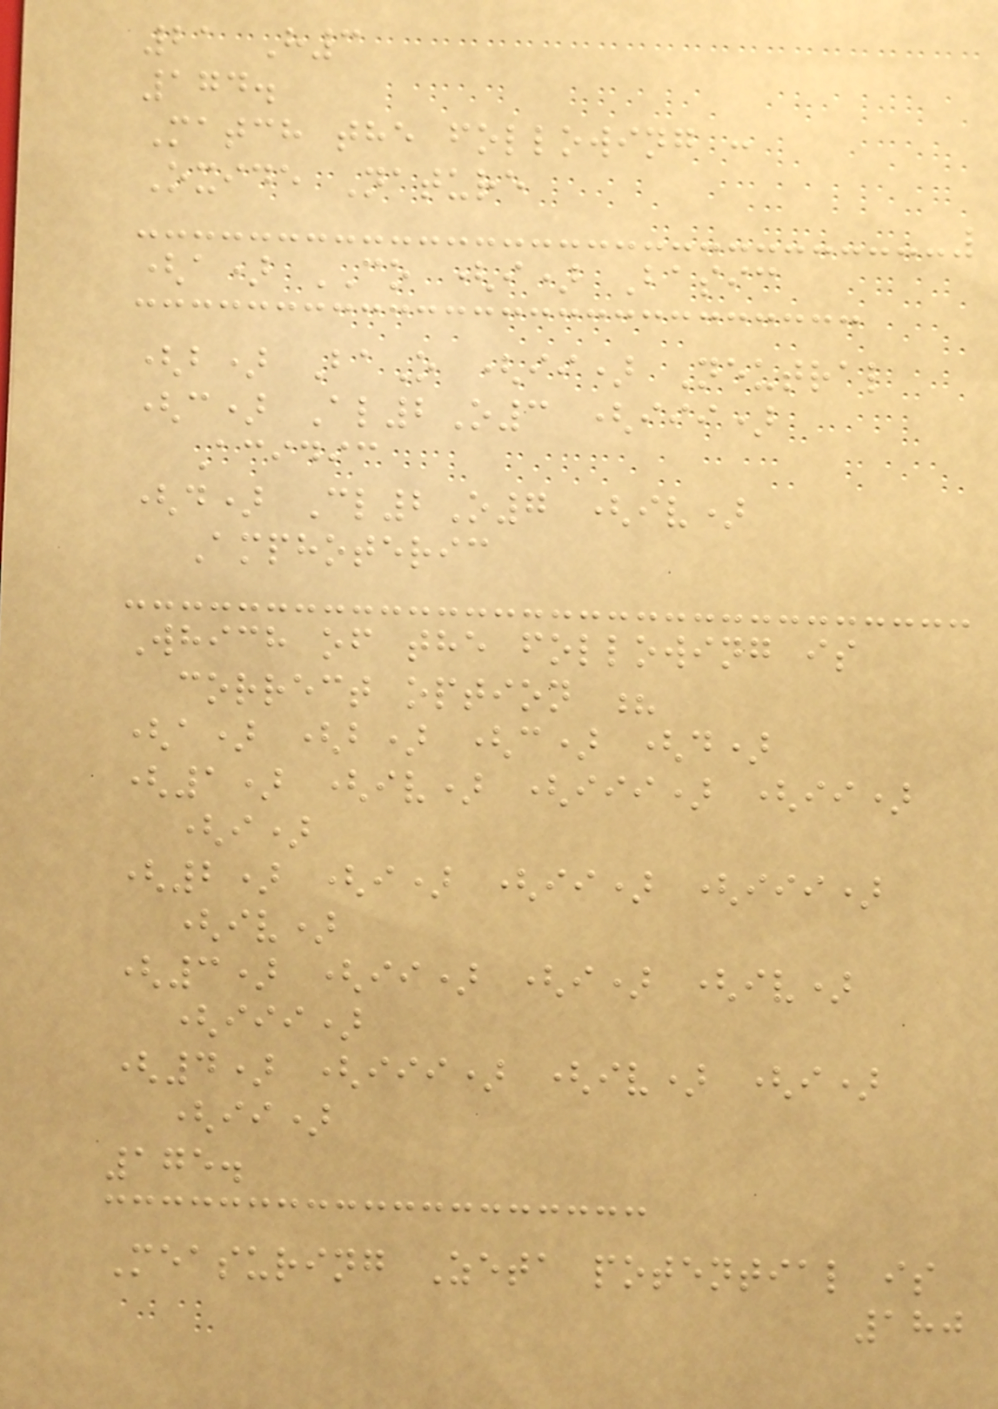21 H3
174.
Match the following :
Oxide Nature
(a) CO (i) Basic
(b) BaO (ii) Neutral
(c) Al2O3 (iii)
Acidic
(d) Cl2O7 (iv)
Amphoteric
Which of the following is
correct option ?
(a) (b) (c) (d)
(1) (iv) (iii) (ii)
(i)
(2) (i) (ii) (iii)
(iv)
(3) (ii) (i) (iv)
(iii)
(4) (iii) (iv) (i)
(ii)
175.
Measuring Zeta potential is
180
